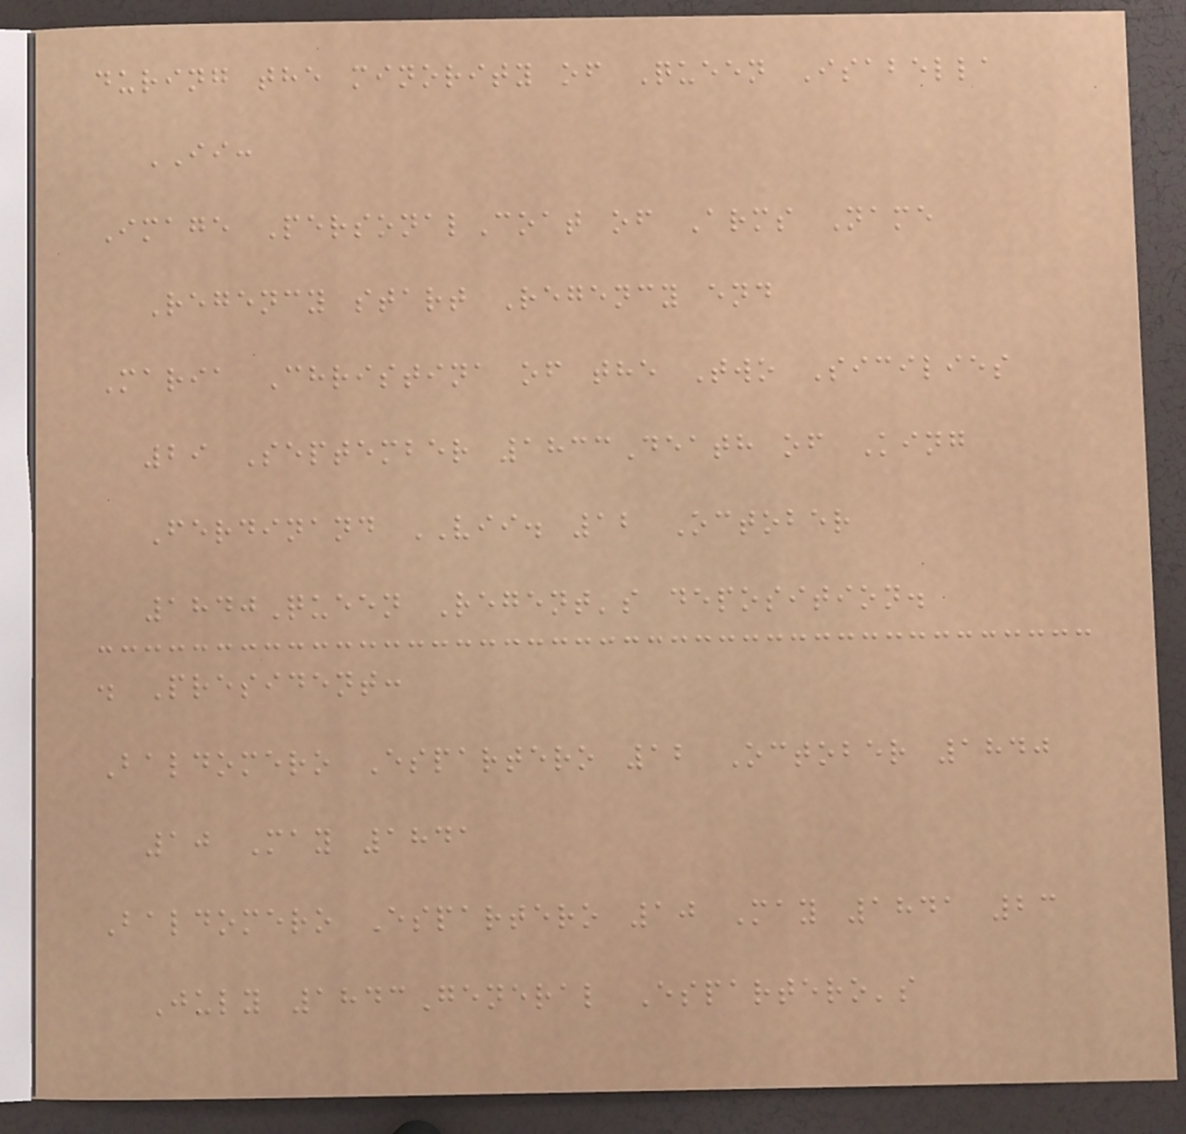during the minority of Queen Isabella
II:
Image PersonalCoat of Arms Name
Regency start Regency end
Maria Christina of the Two Sicilies
29 September 1833Death of King
Ferdinand VII. 12 October
1840Queen Regent's deposition.
. President:
Baldomero Espartero 12 October 1840
10 May 1841
Baldomero Espartero 10 May 1841 23
July 1843General Espartero's
